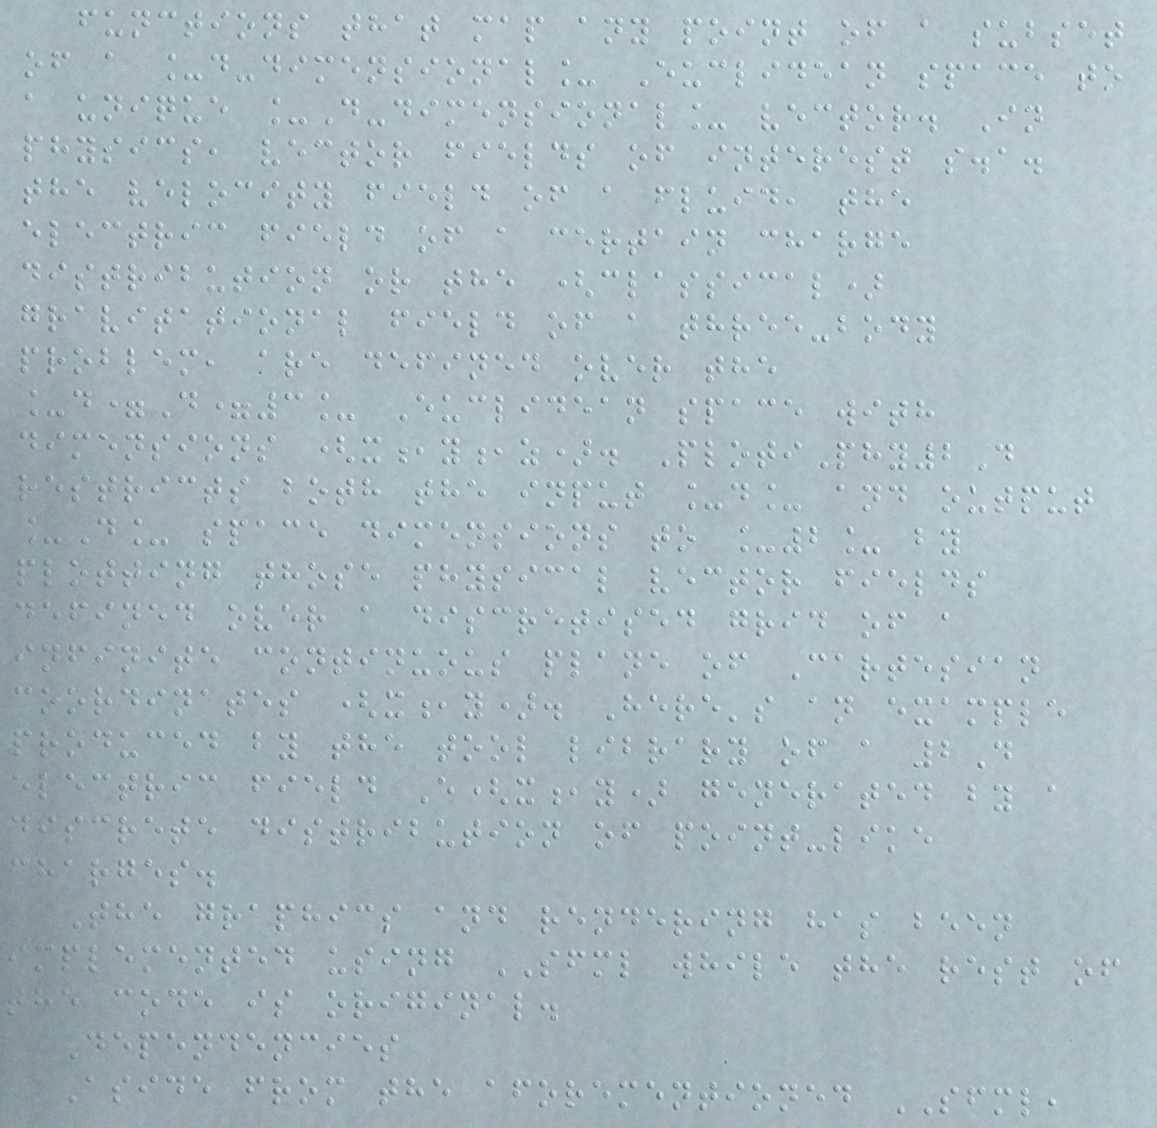functions that map any point of a subset
of a _d-dimensional_ Euclidean space to
a unique _D-dimensional_ vector. In
physics, vector fields of interest s.a.
the velocity field of a fluid, the
electric field of a certain charge
distribution or the (classical)
gravitational field of a three-body
problem, are defined over the
_d=D=3_ Euclidean space with
dimensions (x,y,z). PlotiPhy2D
restricts both the input _d_ and output
_D_ space dimensions to _2_ by
plotting those physical vector fields
defined over a discretised grid of a
infinite continuous plane of Cartesian
coordinates (x,y). Here's an example
produced by the tool library of a 2D
electric field E(x,y) generated by a
discrete distribution of point-like
charges.
The graphics and rendering has been
implemented using SFML while the rest of
the code is original.
Dependencies
Aside from the aforementioned SFML,
